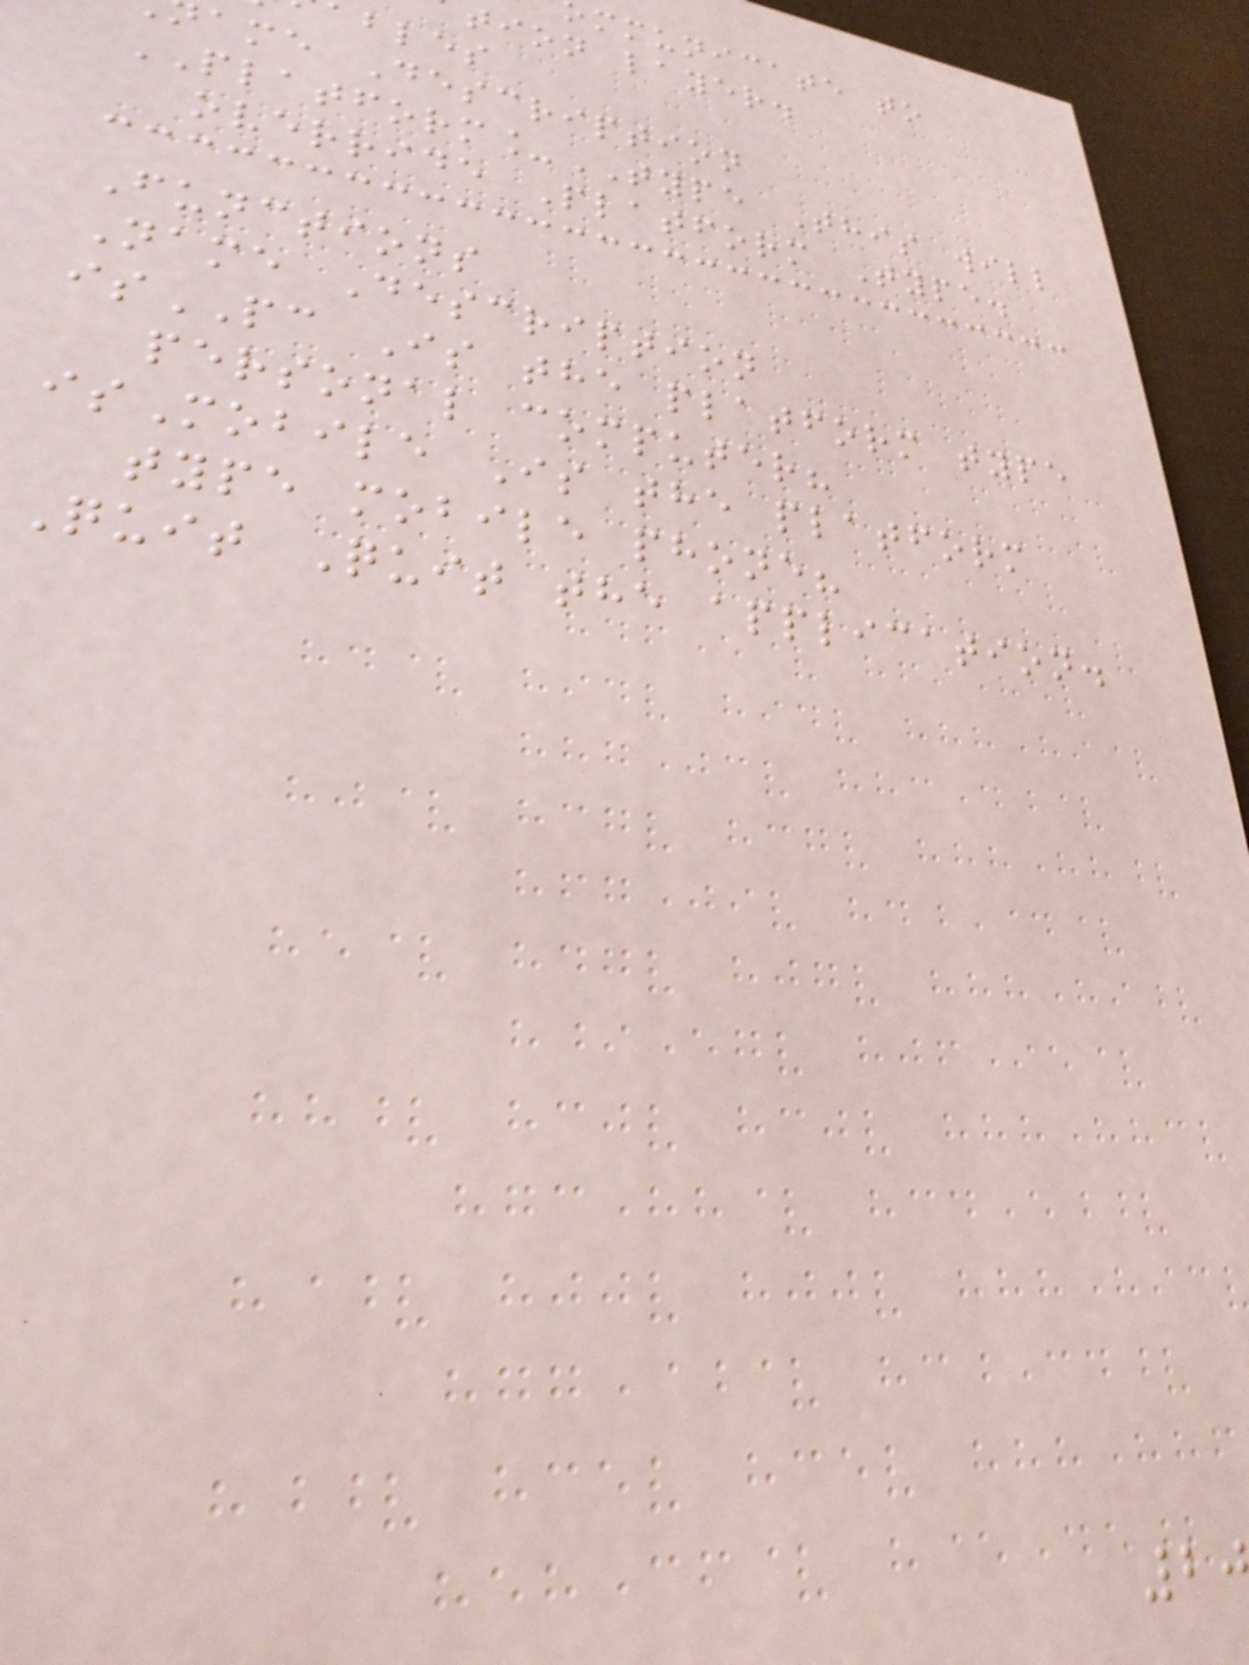mmunicate to
tion layer.
bles
ame Description
PLATFORM_TYPE This will
override Platform Type.
Functions
Name Description
isPC Is the platform type
personal computer?
isMobile Is the platform
type mobile phone?
Quit Quit the application.
